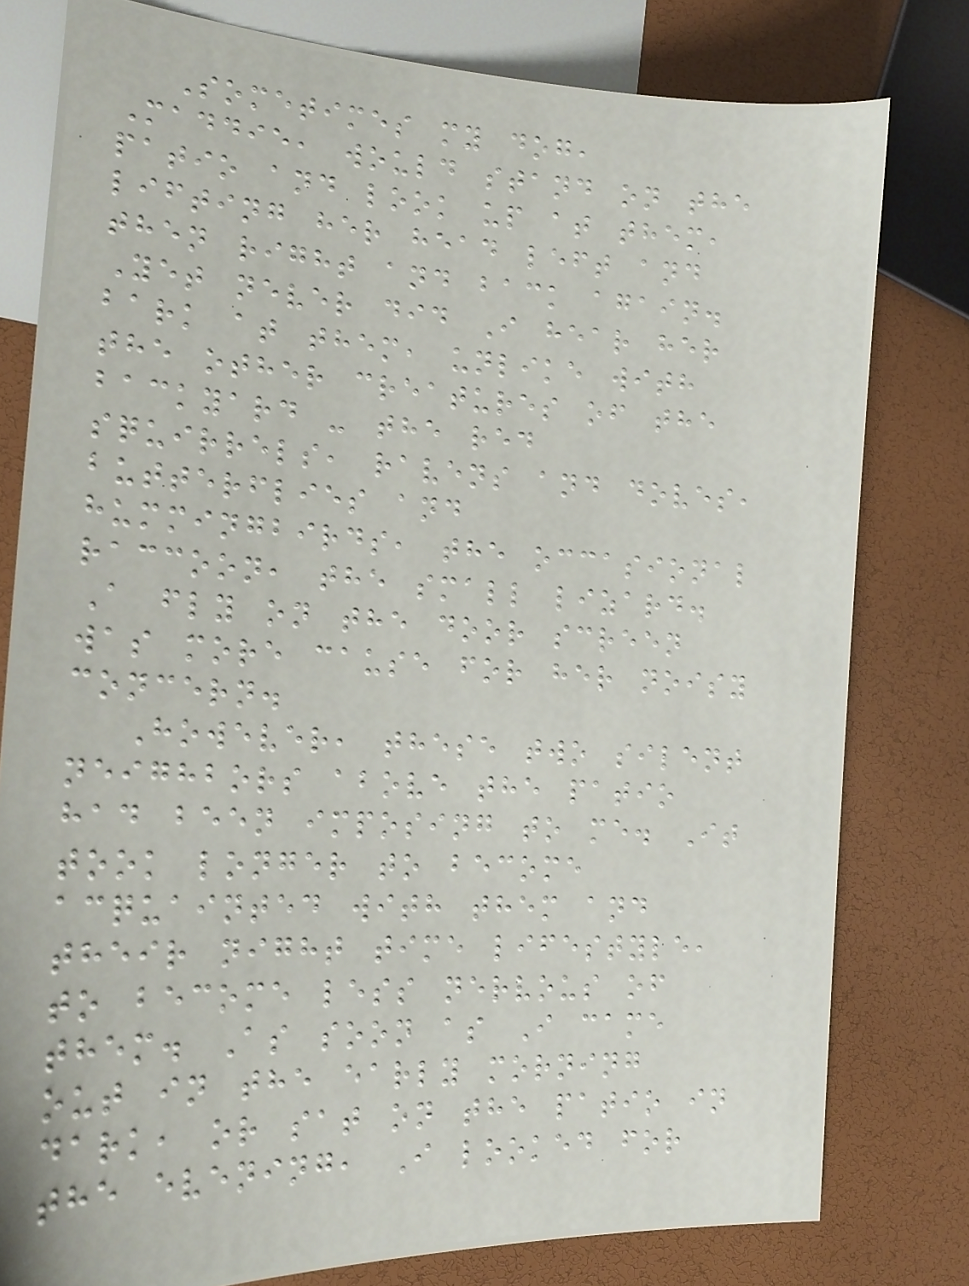Sometimes my dog,
Maddie, would stand on the
patio and look up at them,
lifting her head left and
then right and back again.
Yet never did I hear her
bark at them, unlike with
the other creatures of the
backyard - the red
squirrels, ravens and doves,
butterflies and
hummingbirds, the occasional
raccoon, the small lizard.
A fly on the door screen
was more cause for her noisy
concern.
However, these two silent
neighbors above the patio
had been imposing to me. It
took longer to become
acquainted with them and
their night time lifestyle,
to become less nervous of
them. As soon as I came
out in the early morning
dark, or sat on the patio in
the evening, I looked for
